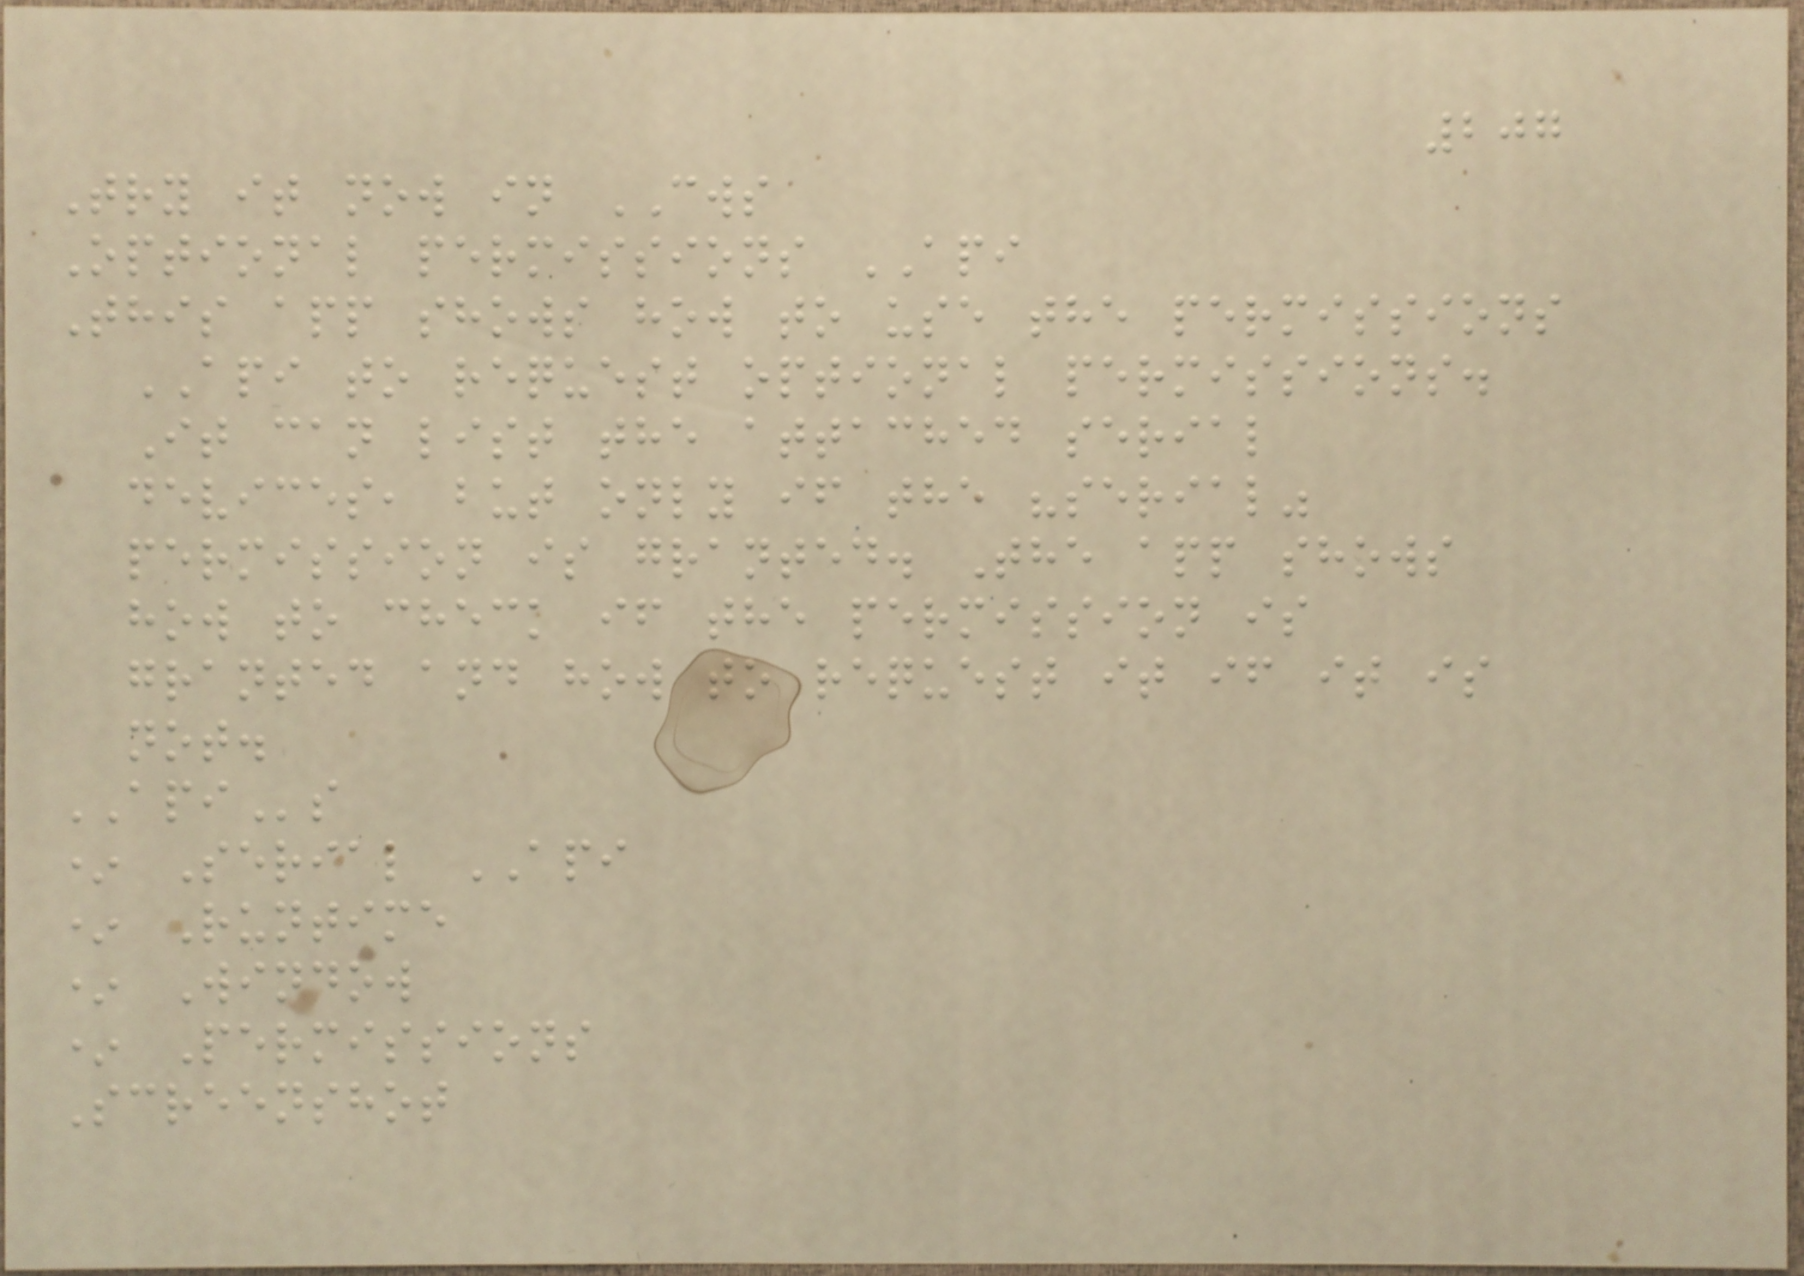207
Try it now in CWS
Optional permissions API
This app shows how to use the permissions
API to request optional permissions.
It can list the attached serial
devices, but only if the "serial"
permission is granted. The app shows
how to check if the permission is
granted and how to request it if it is
not.
APIs
* Serial API
* Runtime
* Window
* Permissions
Screenshot
